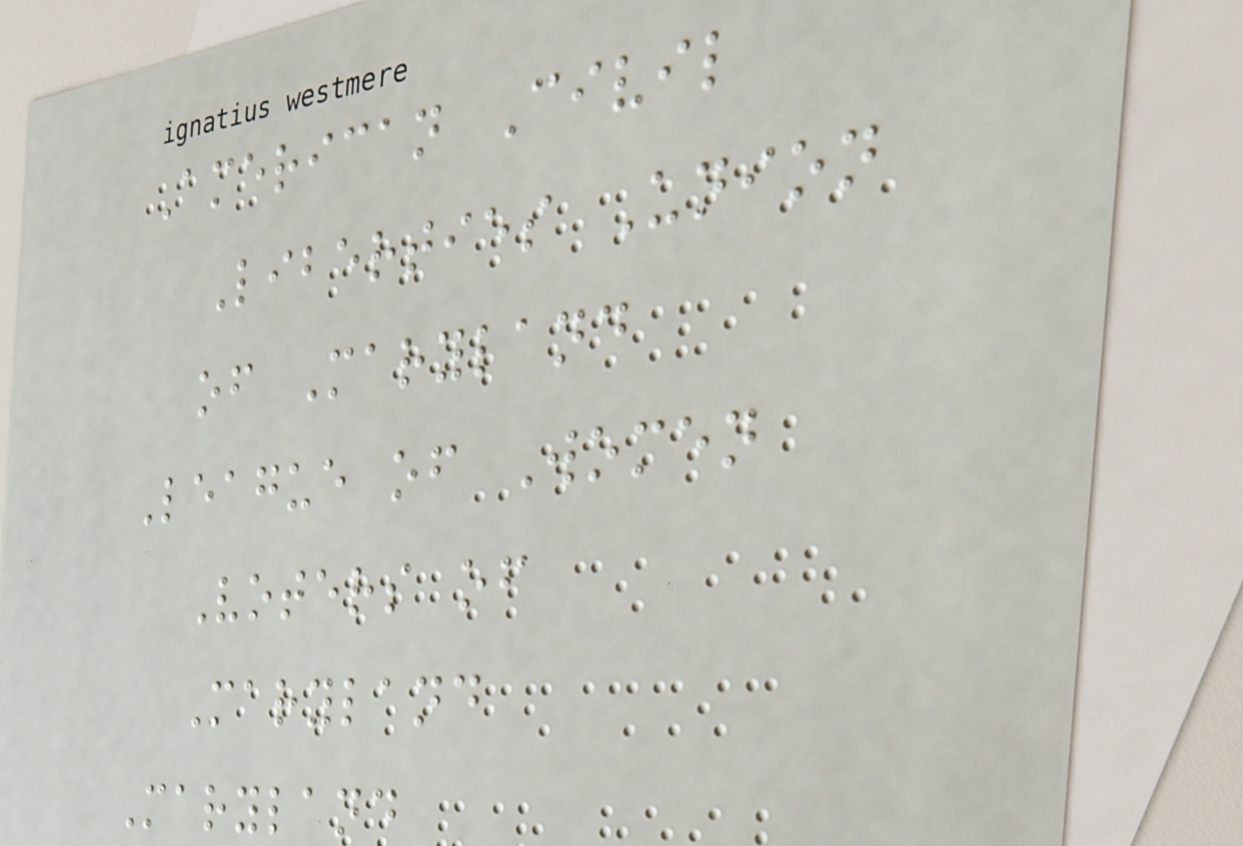American Civil
Liberties Union
of Maryland
League of Women
Voters of
Maryland
Maryland
